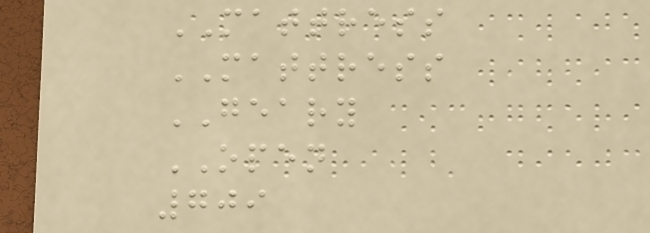MATTRESS
MATTRESS
GEARY
OPEN
709
